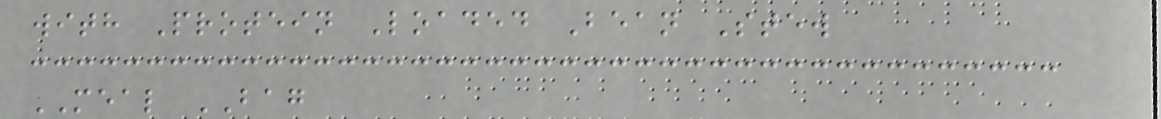with Protein Loaded Bean Stew
MEAL BAG
